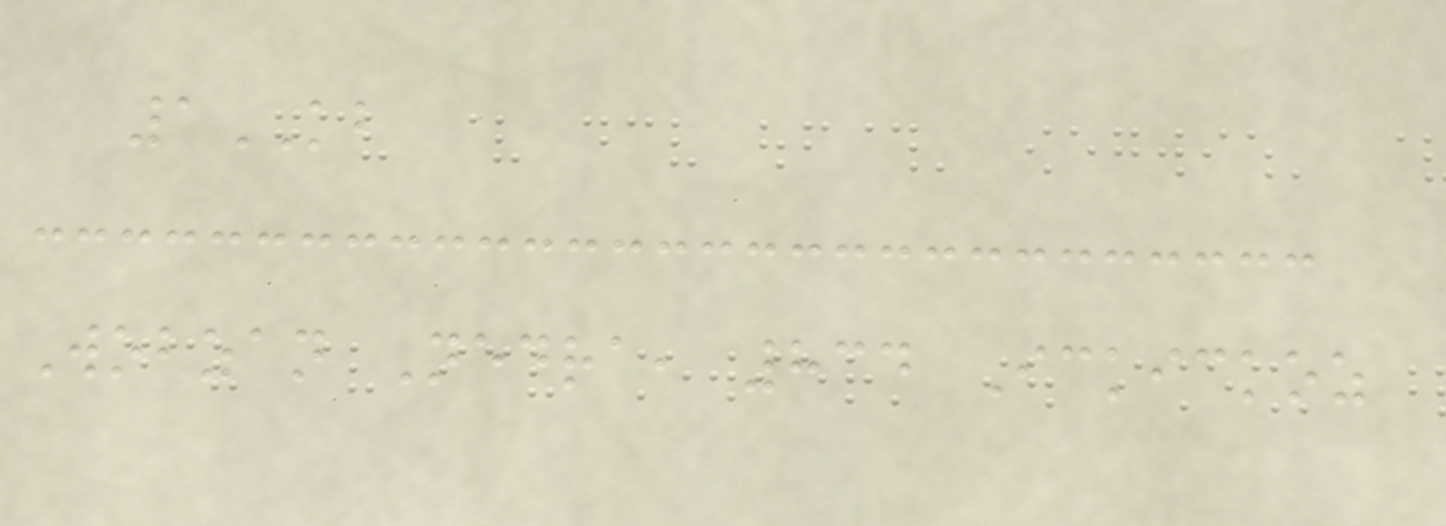1KB
Wobzan Nedra, 834 Ickickoz
